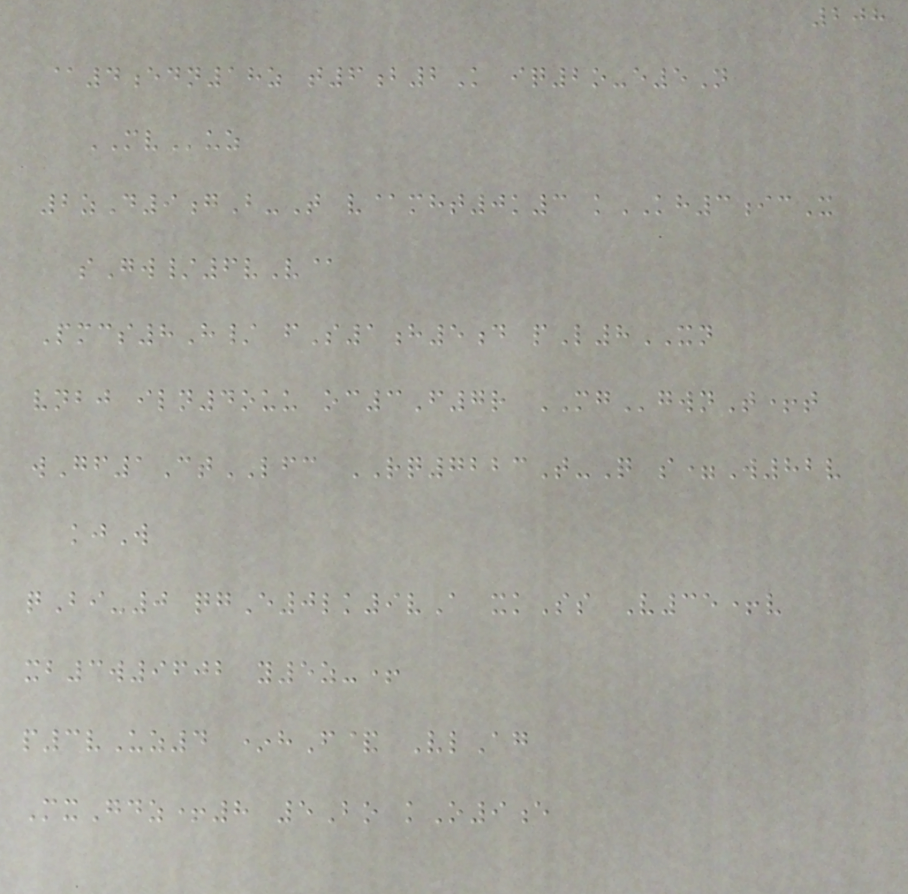208
@4edn18z t6b2K iq2o-e5N
MVuz
2zD9gB-T v@mht0k3 kKH3icX
sGw/6vV@
Pmcs8H/ fS1h5d pL8XN
vnbj iln4ouu oc3F7r MGgwnT+t
wGf1CtLFC RQ7223T-Q s=W82v
kjW
qBi-0 qgE0lk9vA xkSs V35+v
xb3w9602 y5z-+
p3vUz4 *hF& VlAg
MxGdz+8 5Bo kO9e
